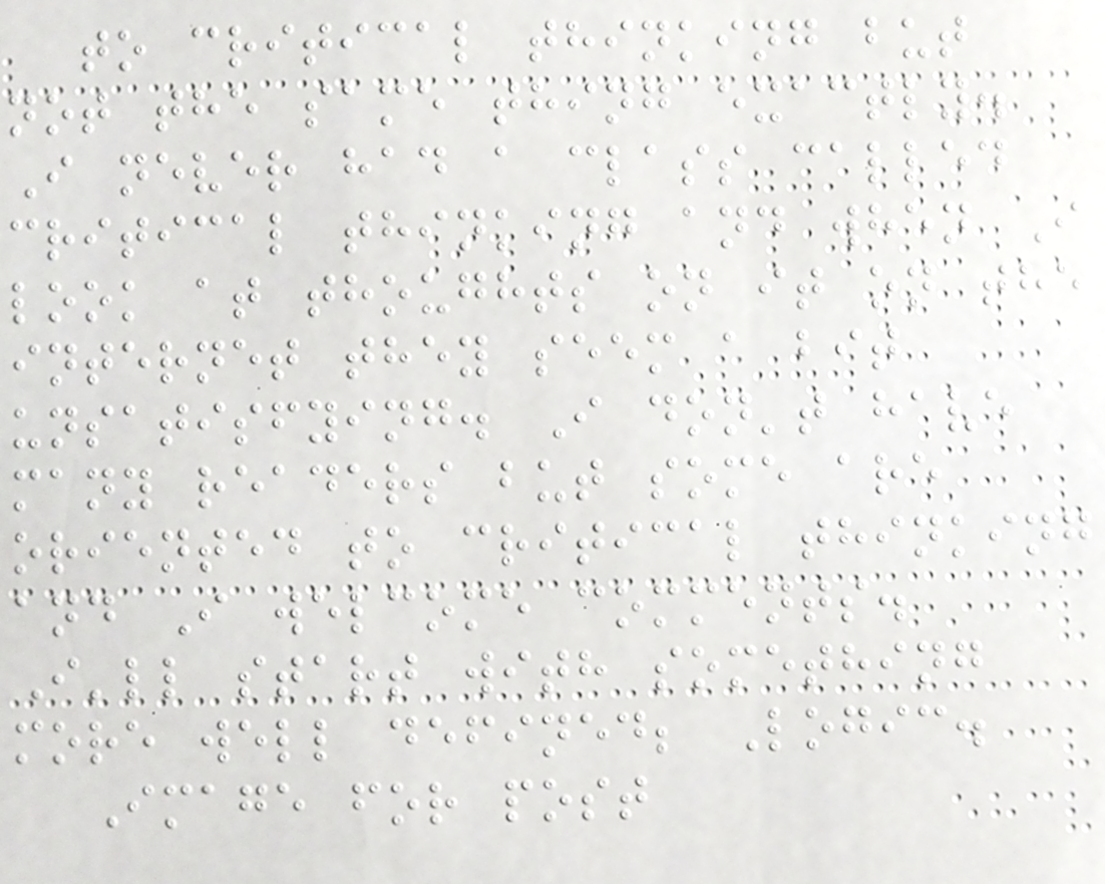to critical thinking but
not the same thing exactly.
I never had a class called
critical thinking and when I
look at thoughts on it on the
internet they seem a bit
unsatisfying. I don't have
many readers but some are
oriented to critical thinking
and I welcome comments.
I'll start with something
more well defined; Logic.
Image for post
